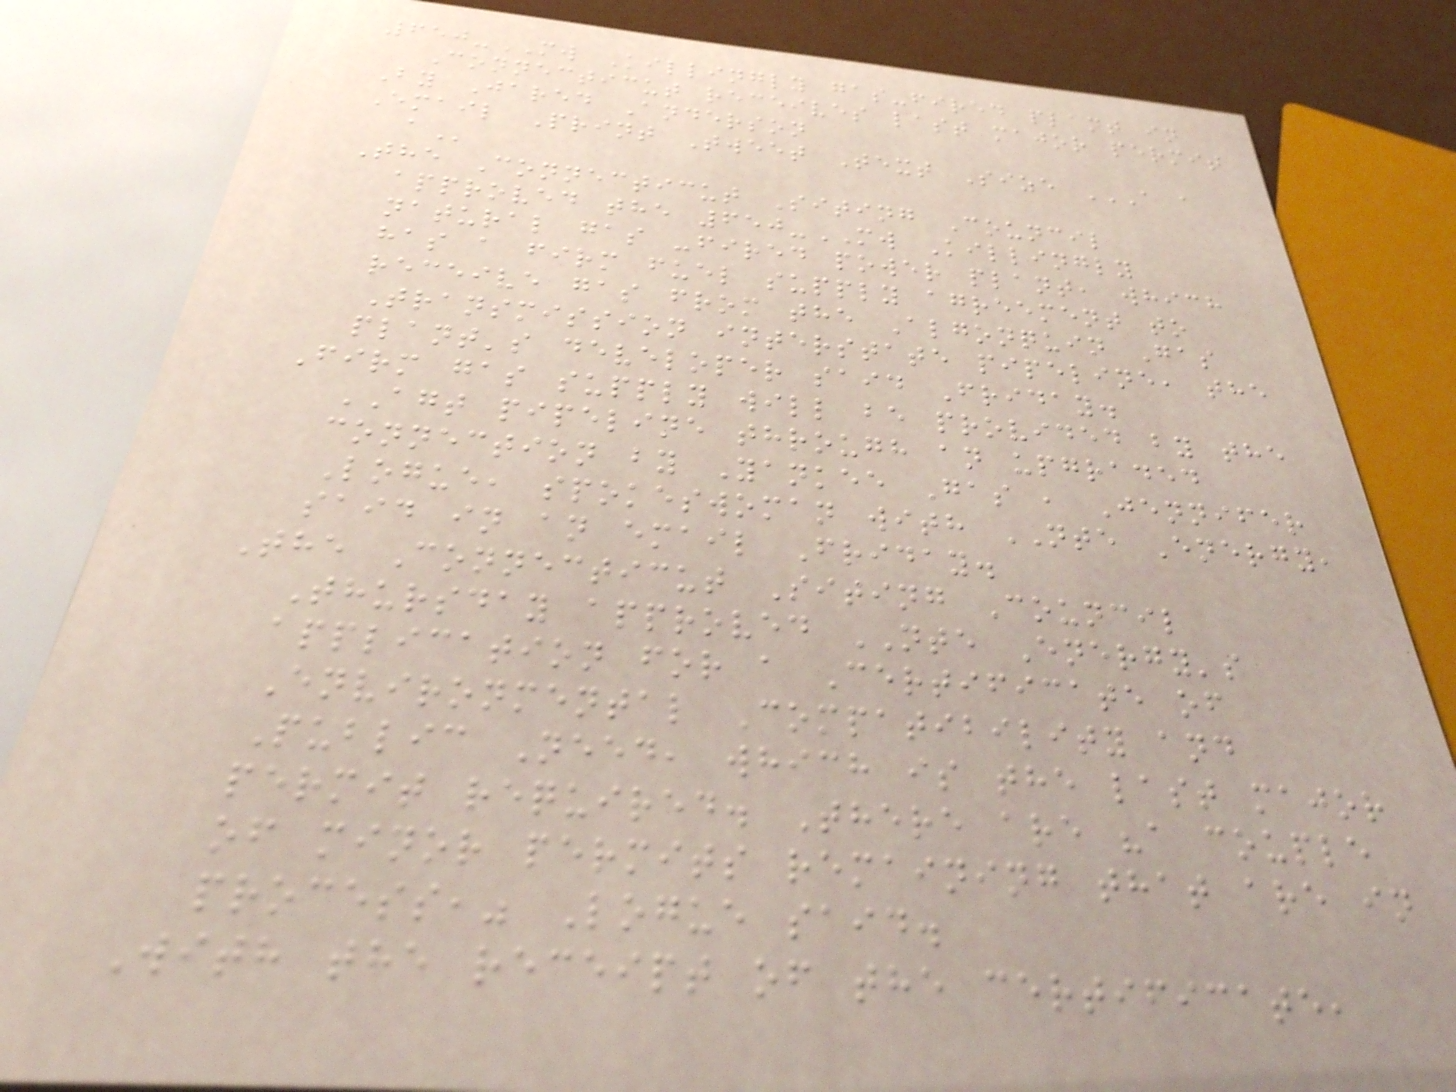650-MW Killingly gas-fired plant in
Connecticut receives last major permit
By Jared Anderson
Email Print Tweet Text Size A A
A
The Connecticut Siting Council
approved the 650-MW Killingly
natural gas -fired power plant, which
has a firm fuel supply agreement to
receive gas from the Algonquin Gas
Transmission interstate pipeline, the
plant's developer said Friday.
Firm gas supply will be provided by the
AGT pipeline through an upgraded
connection by Yankee Gas , Jennifer
Logue, spokeswoman with NTE Energy,
said in an email Friday.
The Connecticut Siting Council
Thursday approved NTE Energy's
application for a Certificate of
Environmental Compatibility and
Public Need, which is the last major
permit required. There are "a couple
of minor permits remaining that are in
process," Logue said.
With the receipt of the certificate,
